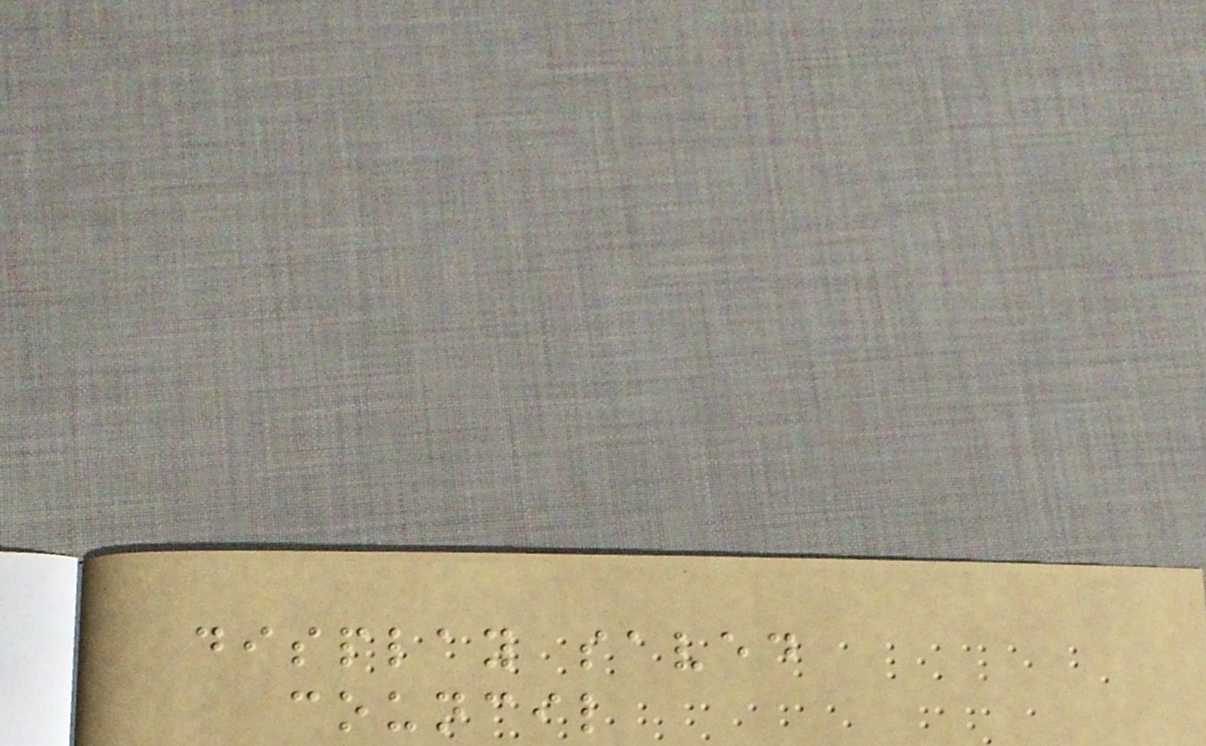display saved
council
